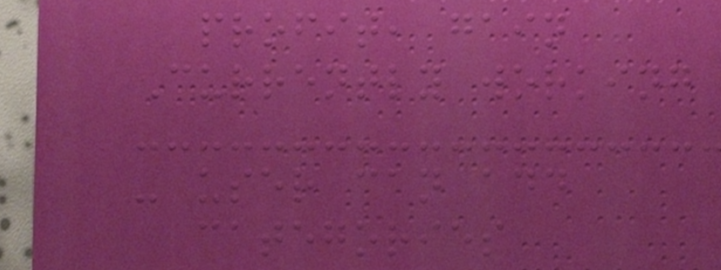profit, gain
Currently working
- user can add
categories
